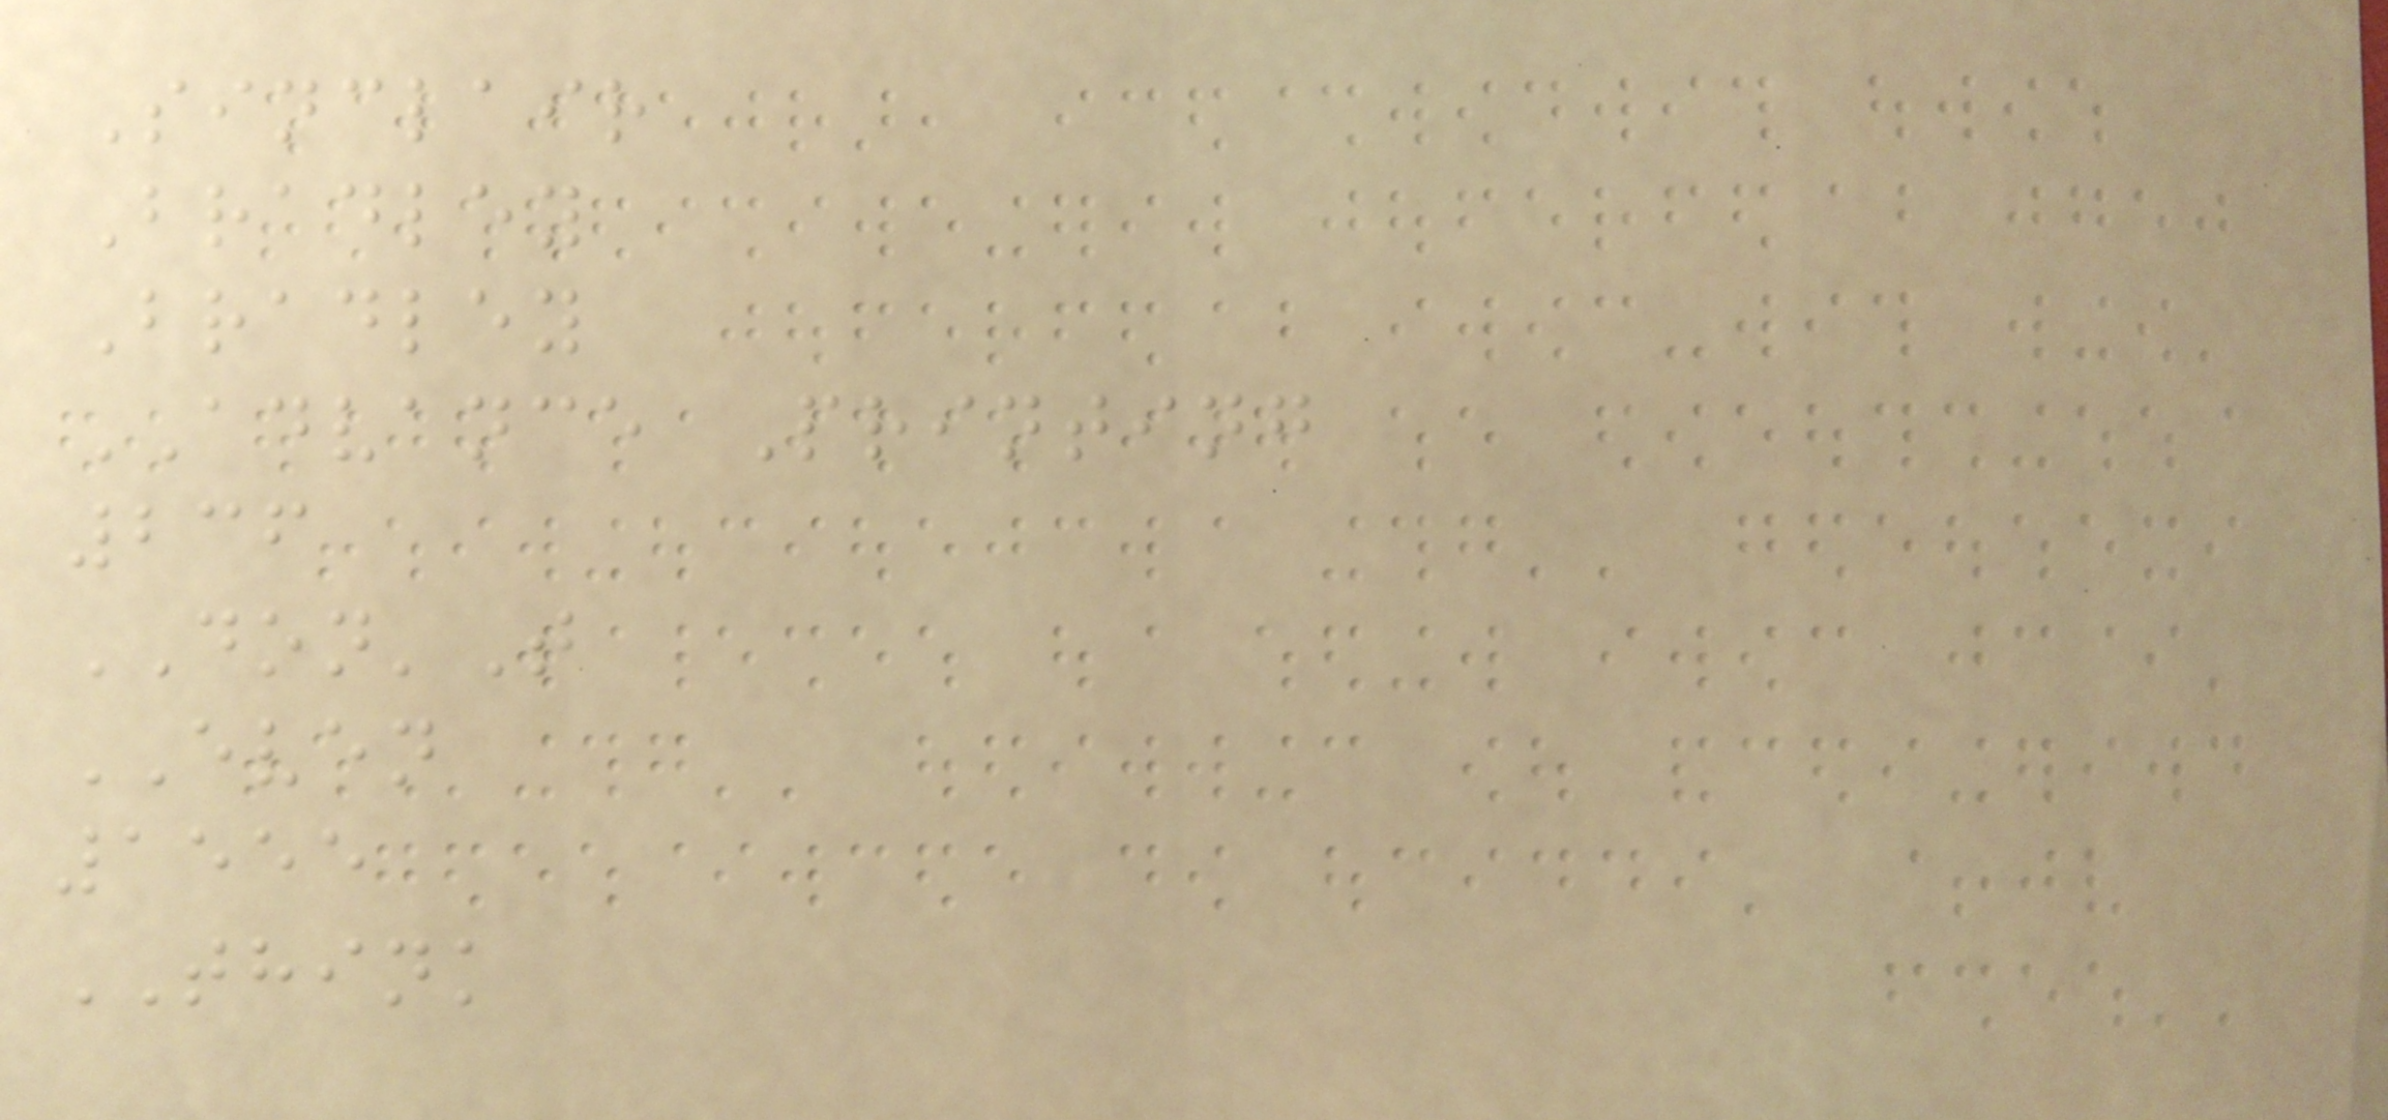Sinclair
Bradley
Bradley
ADVANCE Printing
236
DON'T
EVEN
1555
THINK
